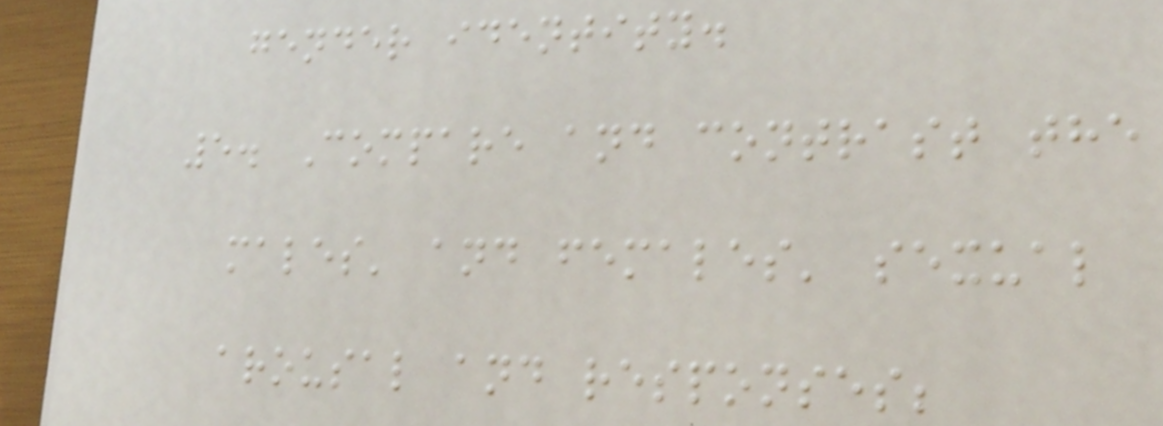gender identity.
5. Compare and contrast the
males' and females' sexual
arousal and responses;
